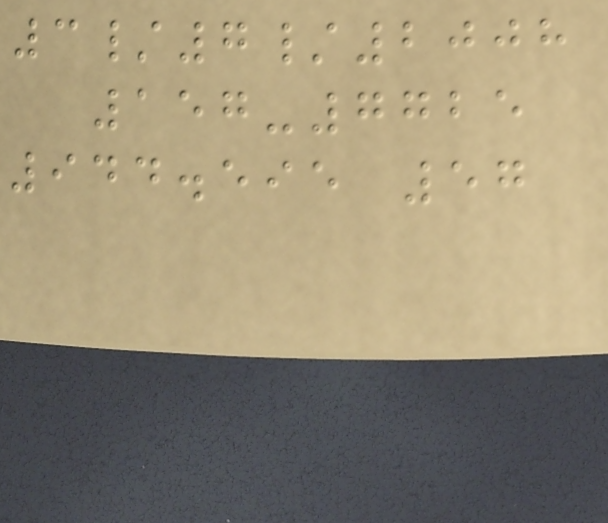3/7/2008
157-7725
944.595 57
